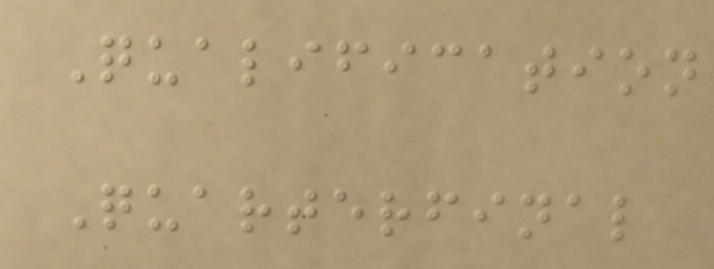Qualification
Quarterfinal
